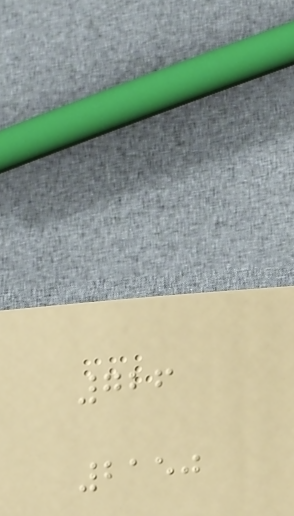726
2150
